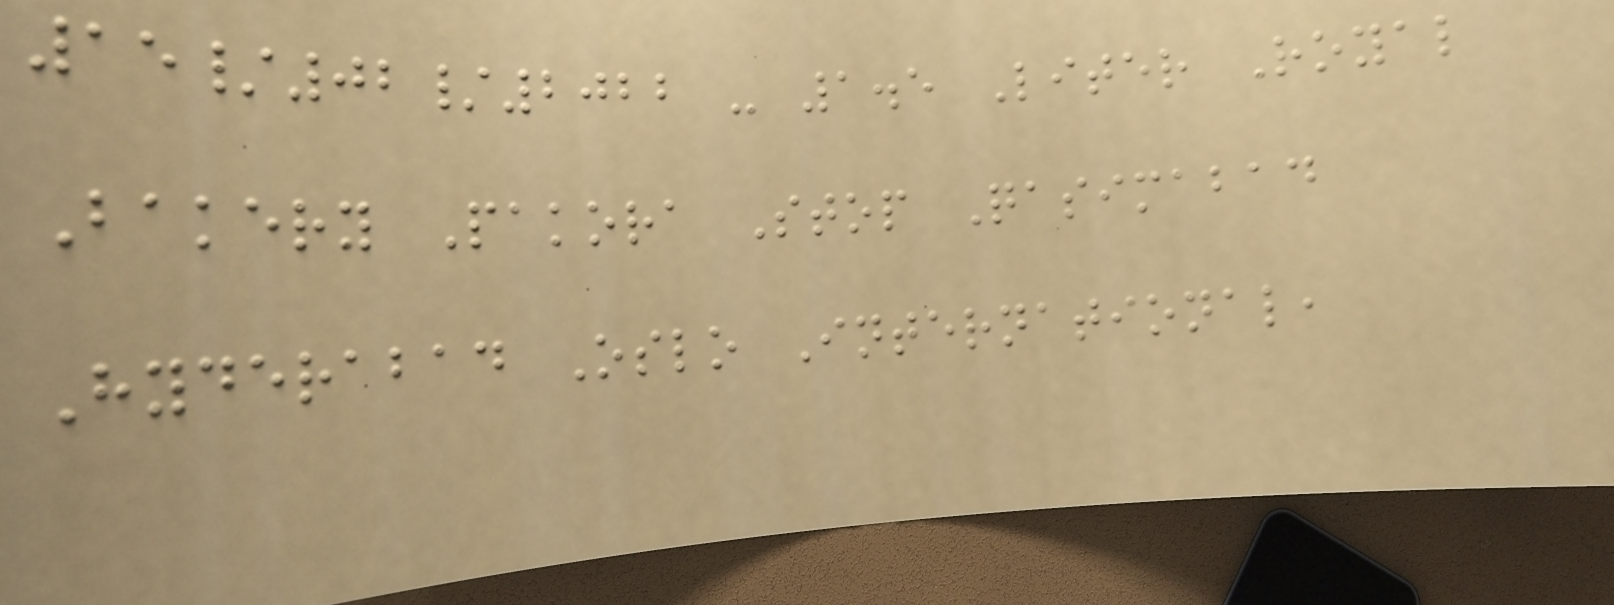15/02/2022 - 1.5 Liter Royal
Bakery Pakora Stop Qasimabad
Hyderabad Oslo International,
